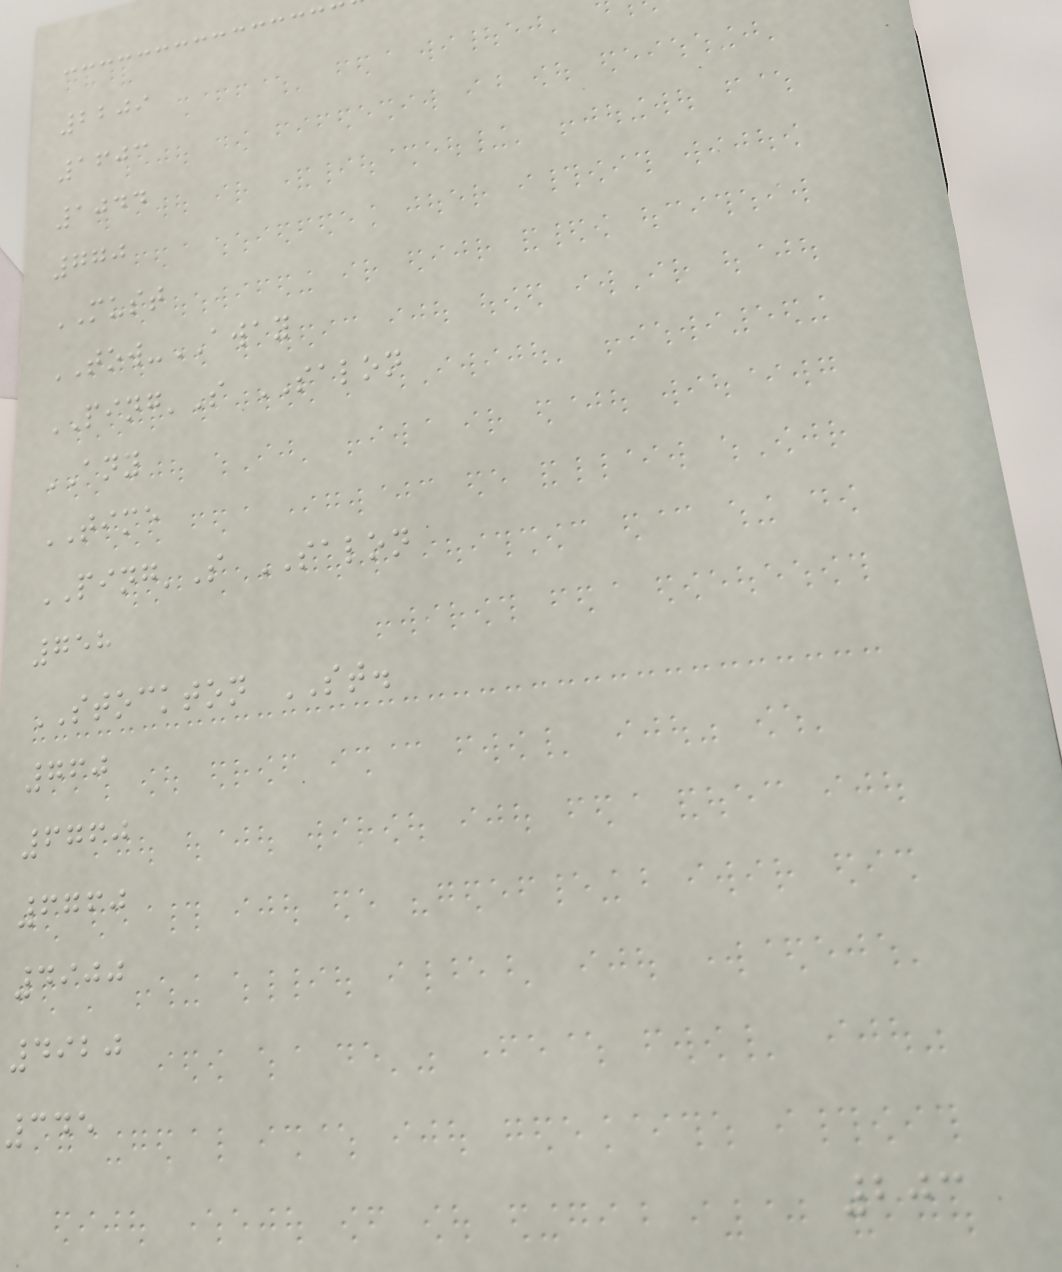2209
1603
1044
770
MUST
TOW-AWAY
PING'S SALON
ANY
TIME
PING'S SALON
758
STOCKTON ST.
760
6760
6760
4900
4920
345
203
